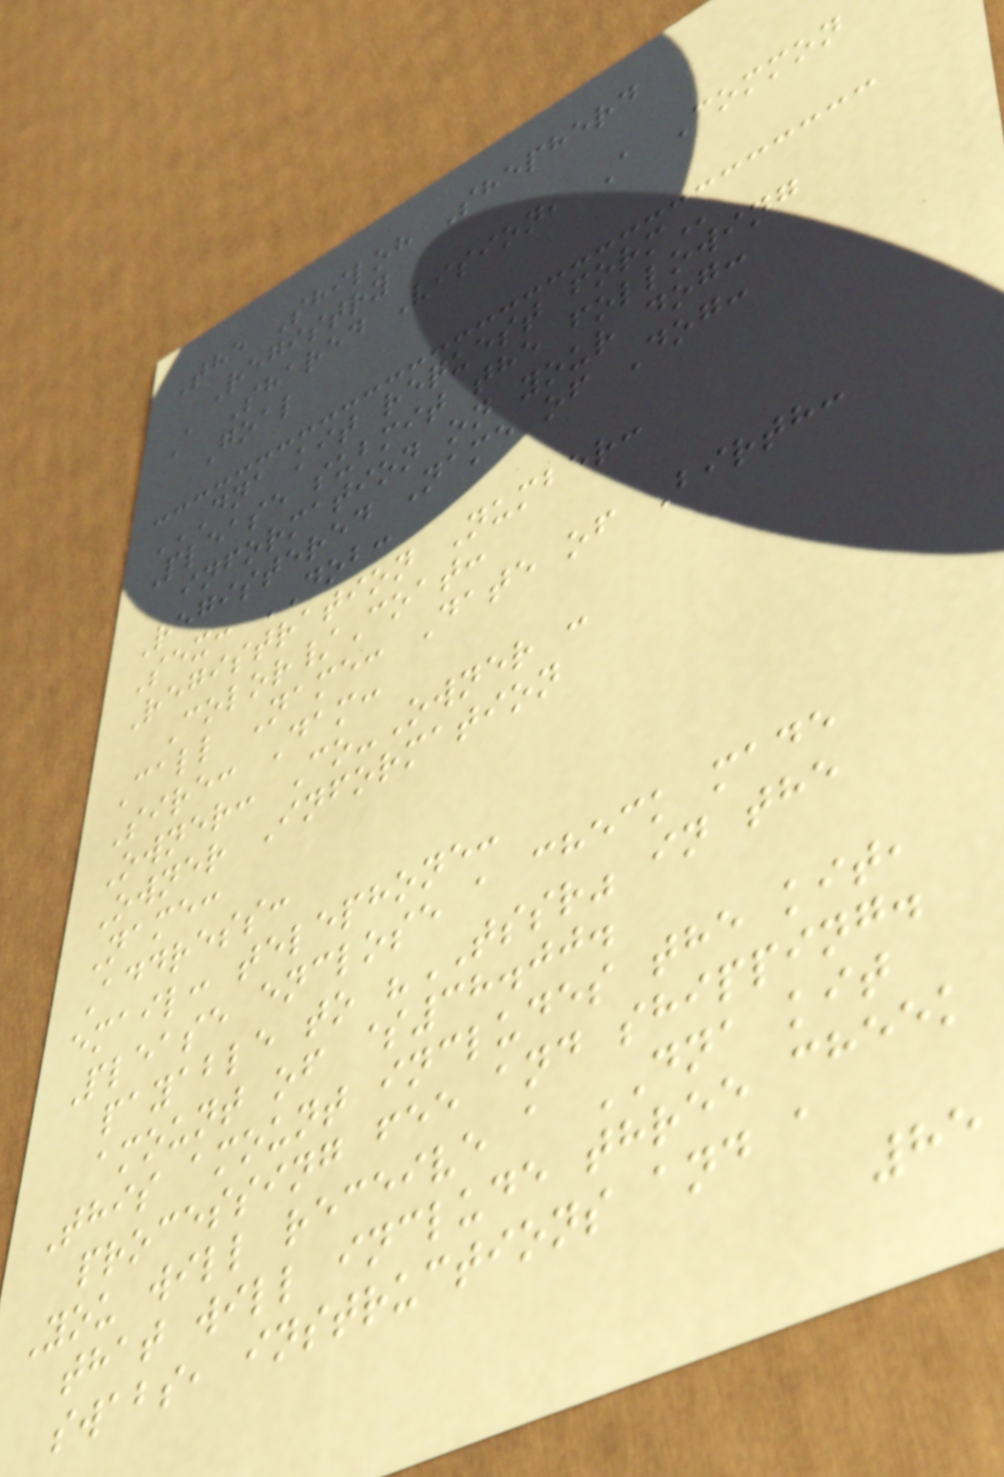The Shiloh Shepherd
Registry
A Shared Vision, A Common
Goal
DNA KIT REQUEST FORM
Please submit the following
information on your dog:
Registered Name of Dog:
Sex: DOB:
Registration Number:
Color/Coat:
Call Name: Date of Birth:
Sire: Dam:
Owner: Co-Owner :
Owner Information
Name:
Address:
email: telephone:
Please enclose a check made
payable to "TSSR" in the
amount of $38.00.
This amount includes the kit,
processing fee and shipping.
You will receive a DNA kit
that will include three cheek
swabs, instructions and a
85
